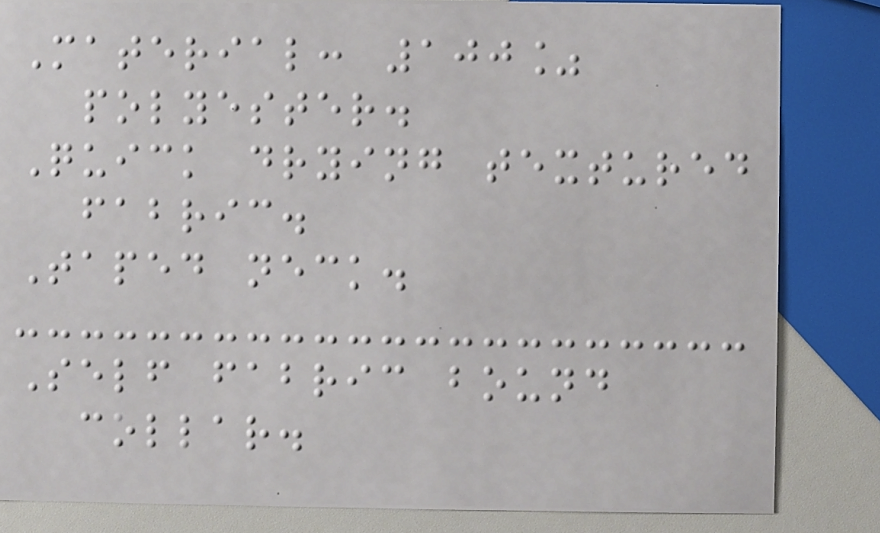Material: 100%
polyester.
Quick drying textured
fabric.
Taped neck.
Self fabric bound
collar.
